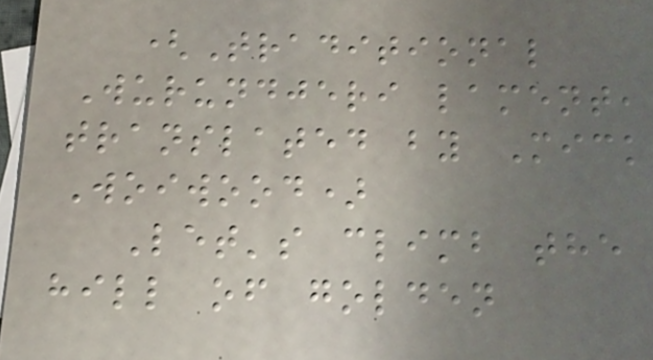(Traditional
Wurundjeri lament,
translated by Mick
Woiwood)
Let's climb the
hill of golden
